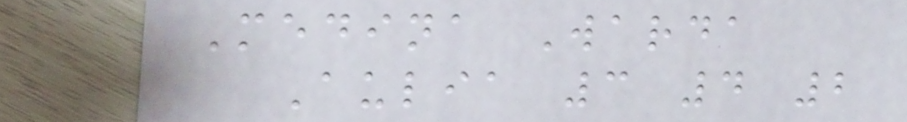Medina Warda
Aulia 3 4 2
